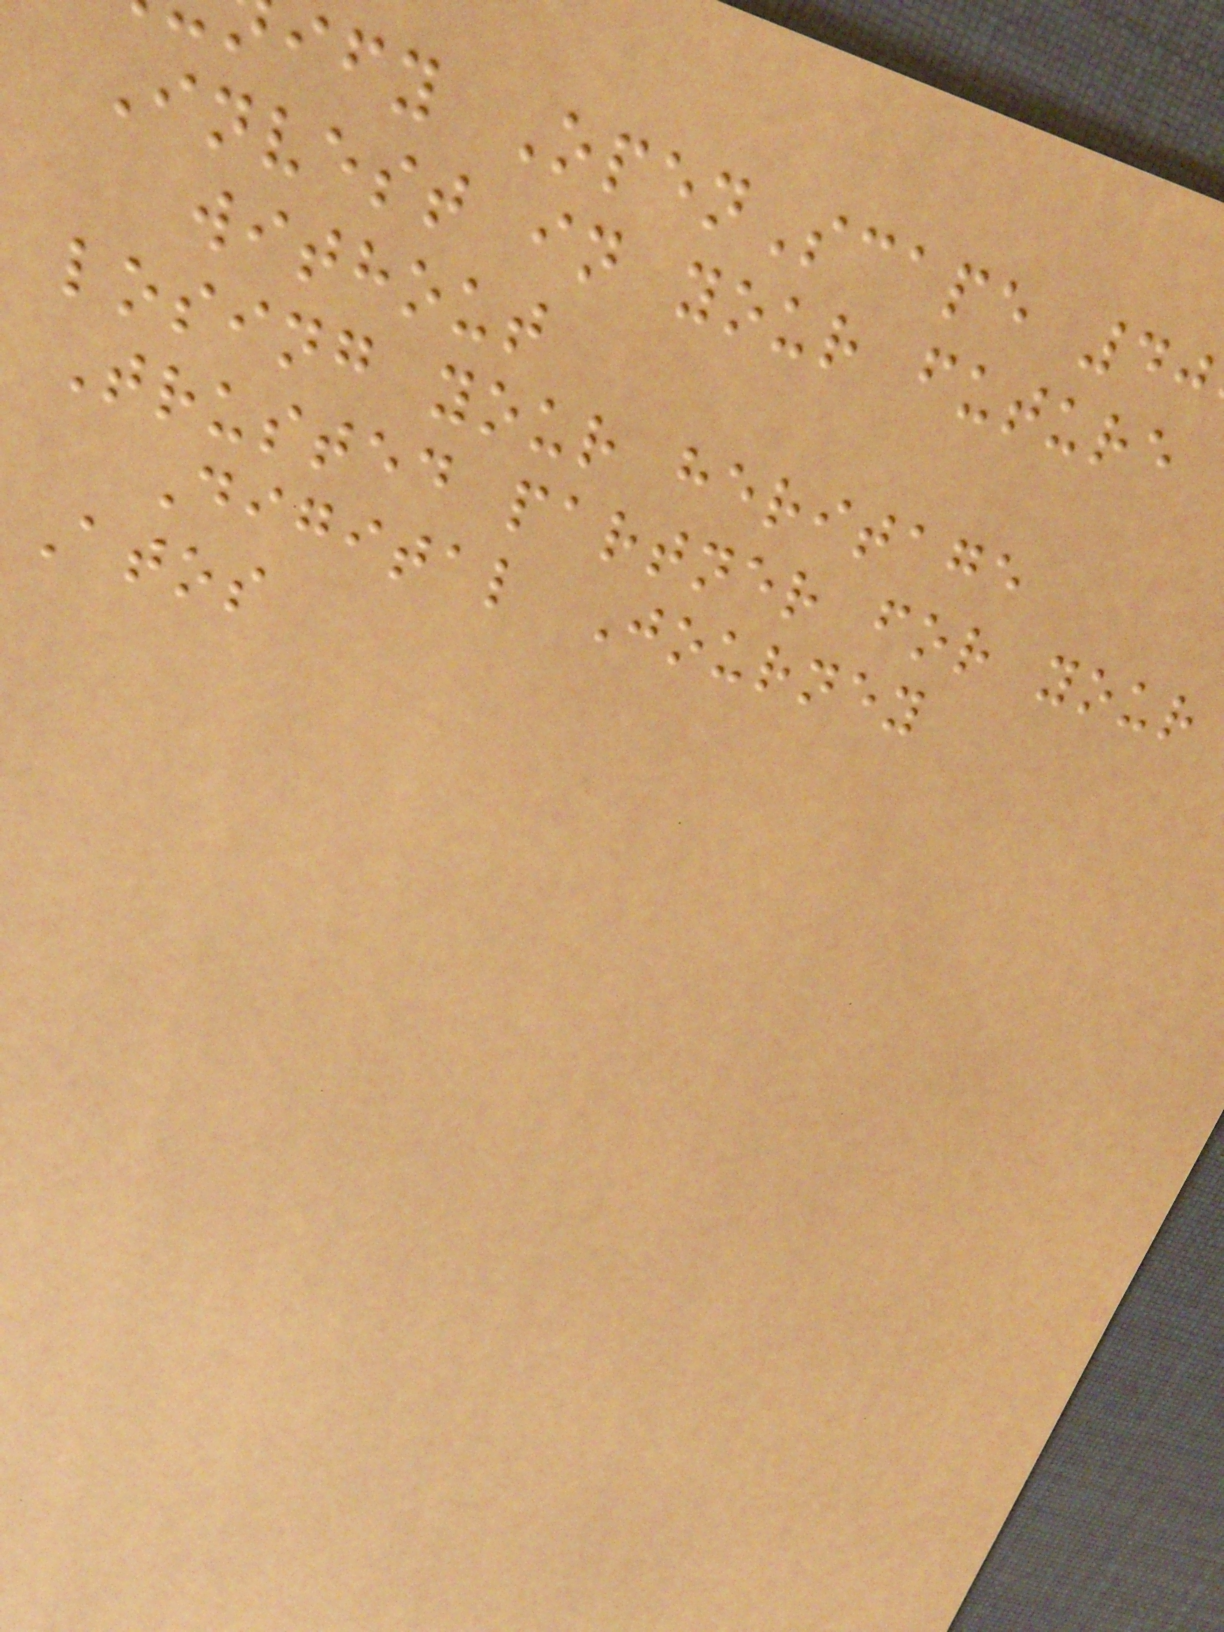ify OpenScape 40
Invest in your future
without
losing your heritage
Trusted partner for your
Digital Journey
Atos
